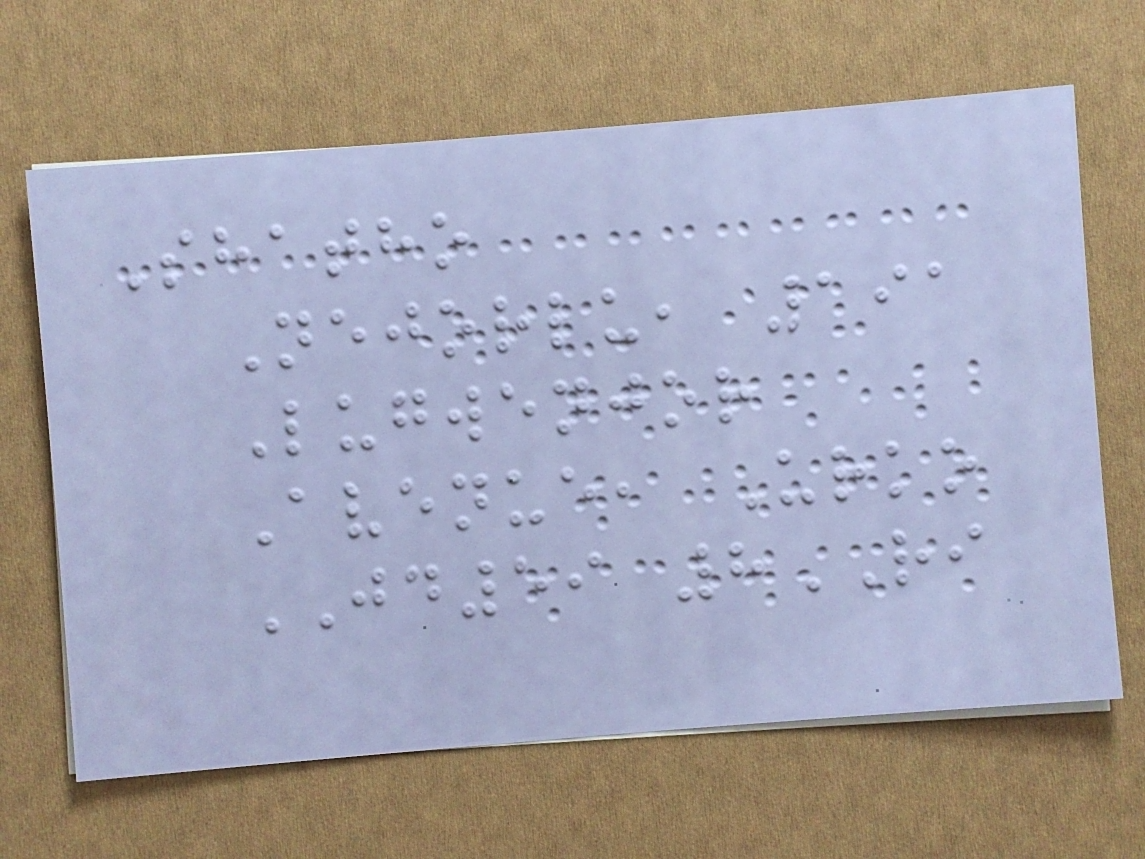Shatho
Nejorlu, 191
Lugwenjor
Avenue, Urko
JD59 8RI
